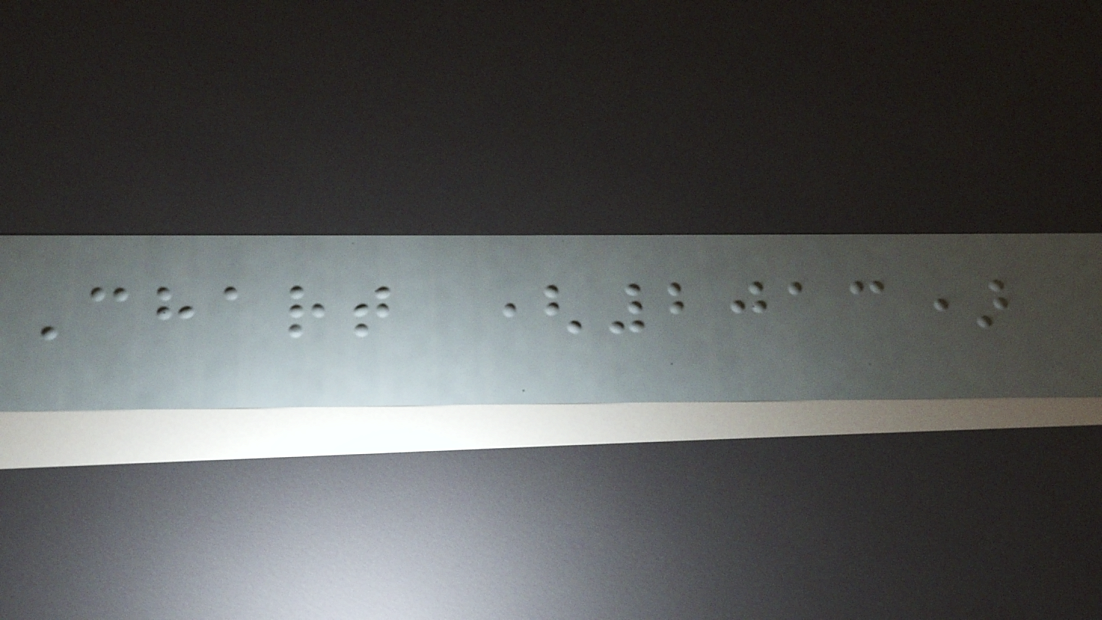Chart (2013)
